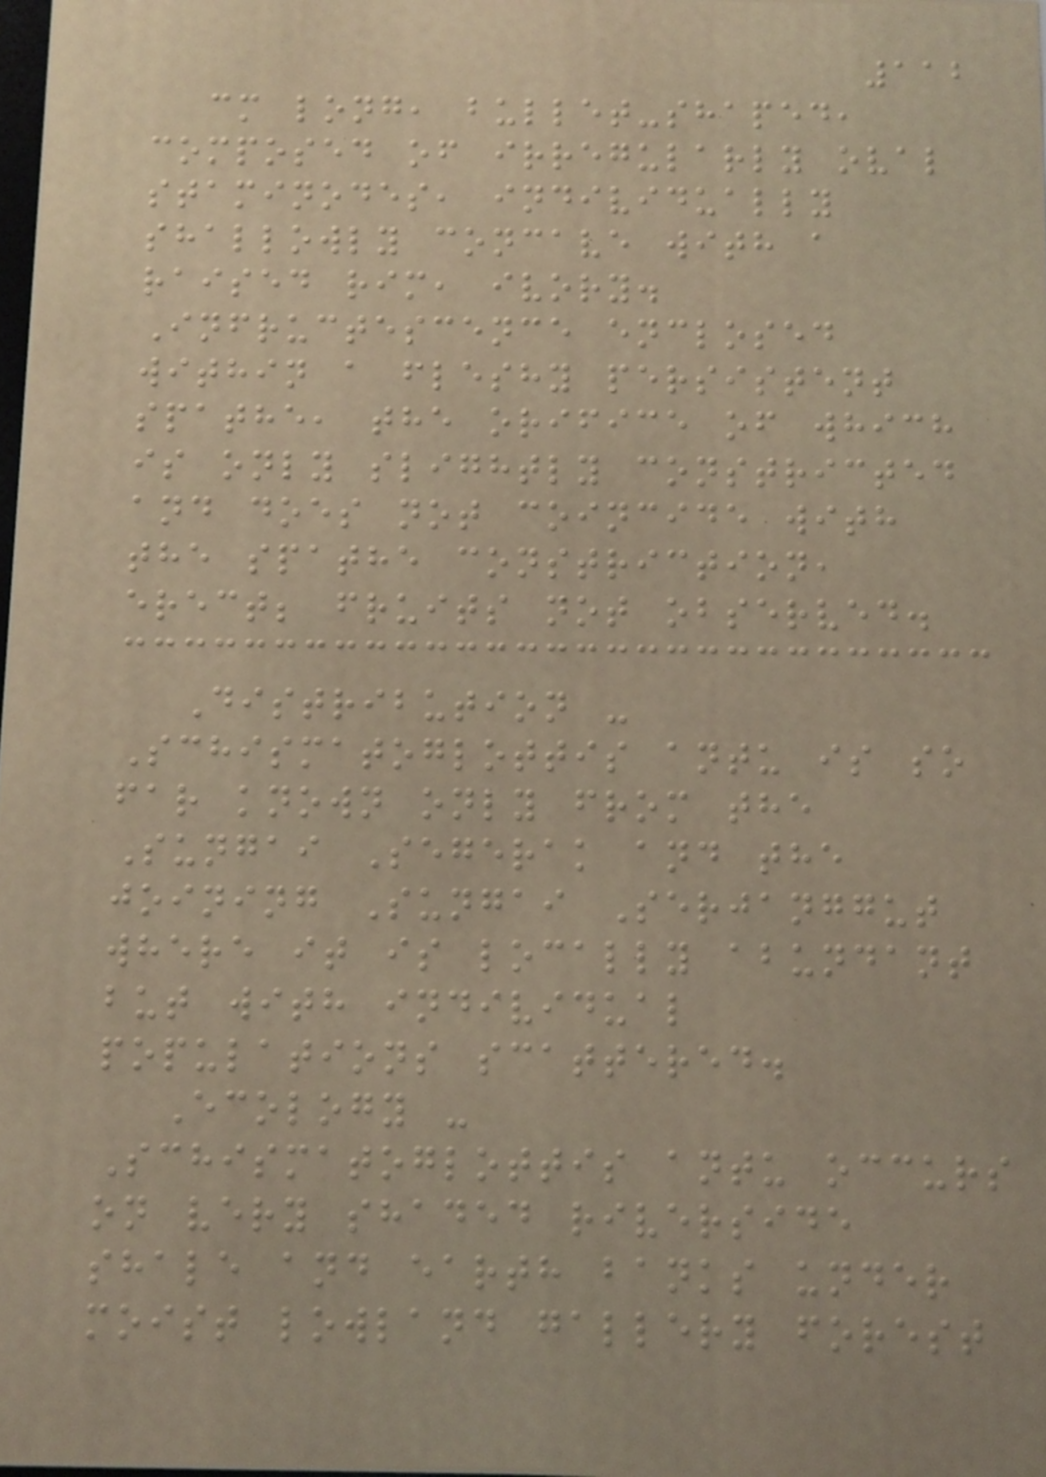112
cm long, bullet-shaped,
composed of irregularly oval
staminodes, individually
shallowly concave with a
raised rim, ivory.
Infructescence enclosed
within a fleshy persistent
spathe, the orifice of which
is only slightly constricted
and does not coincide with
the spathe constriction,
erect; fruits not observed.
Distribution -
Schismatoglottis antu is so
far known only from the
Sungai Segerak and the
joining Sungai Serjanggut
where it is locally abundant
but with individual
populations scattered.
Ecology -
Schismatoglottis antu occurs
on very shaded riverside
shale and earth banks under
moist lowland gallery forest
